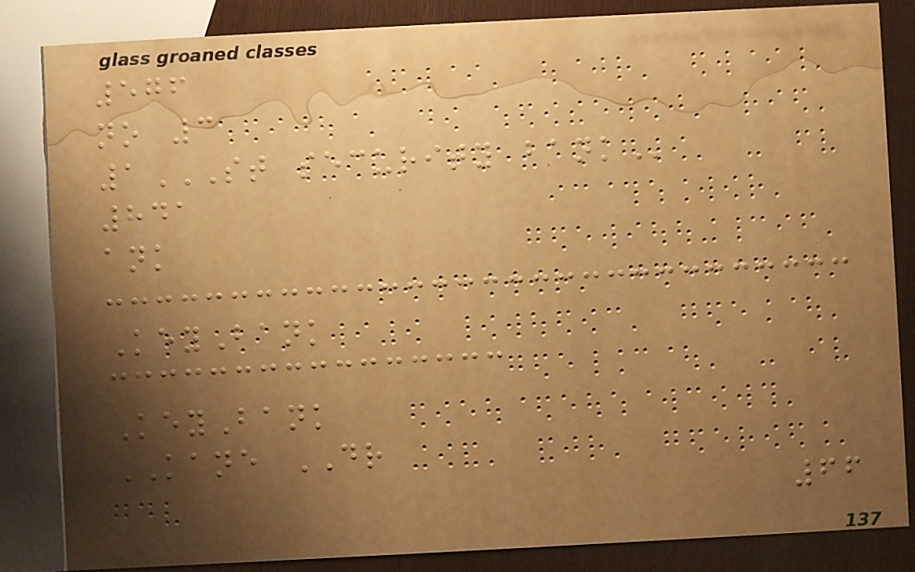576
no 3
1ST SECURITY BANK
841
ank
KeyBank
KeyBank
KANE DR
66
